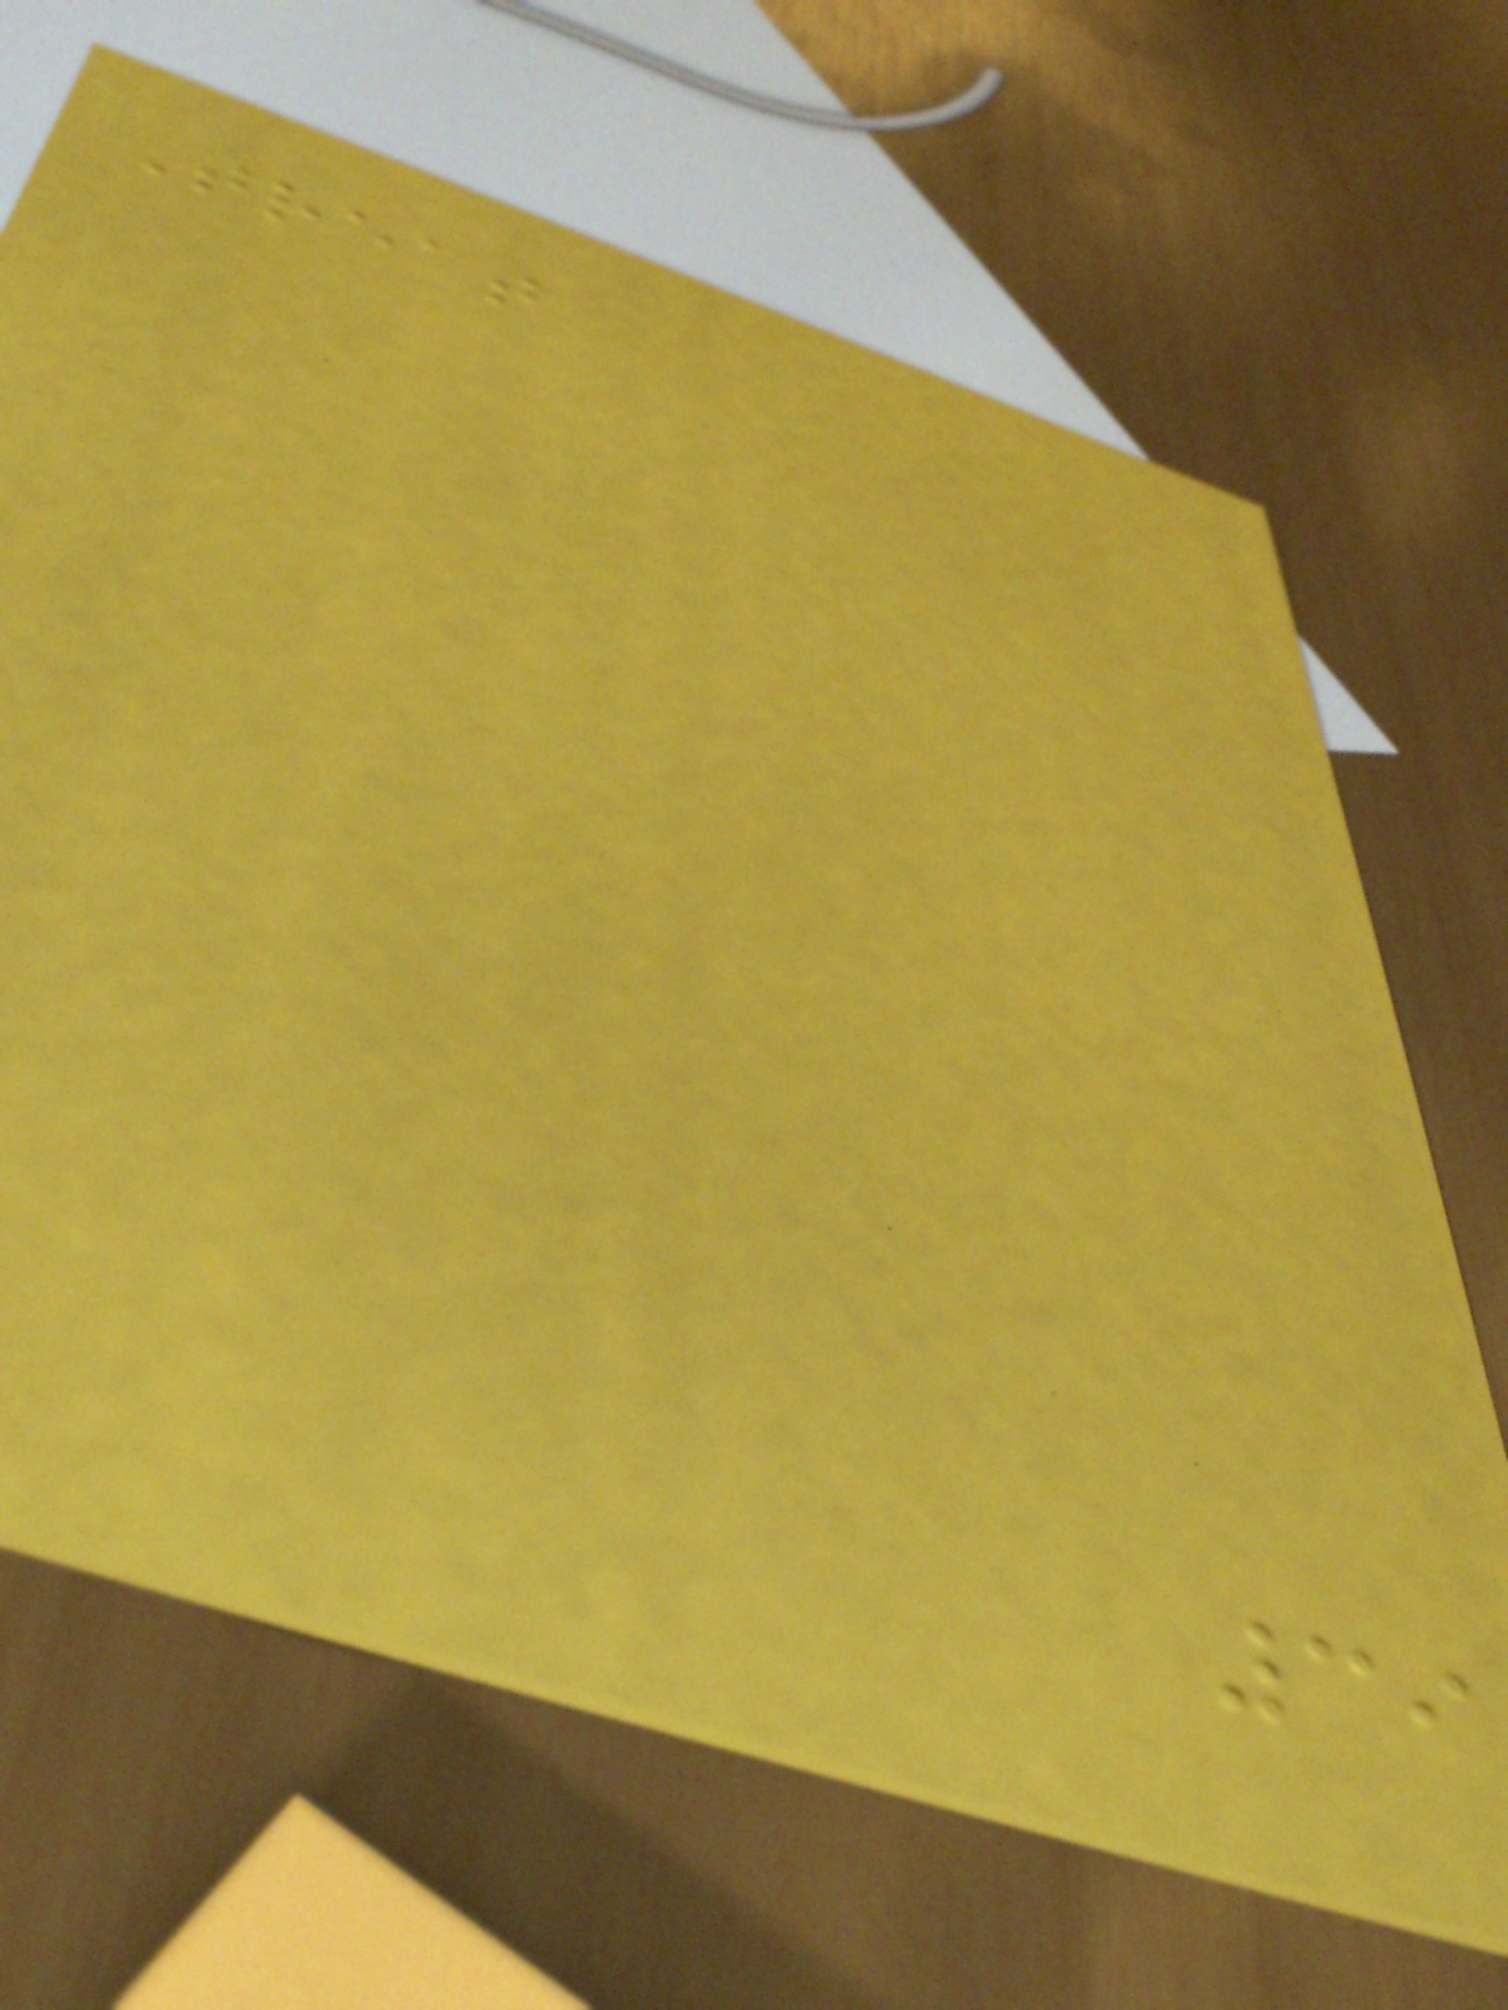Treat
39
